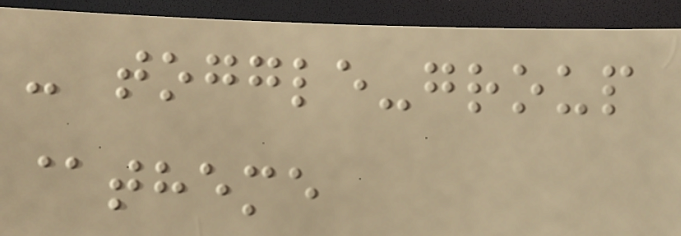- toggle-group
@theme
